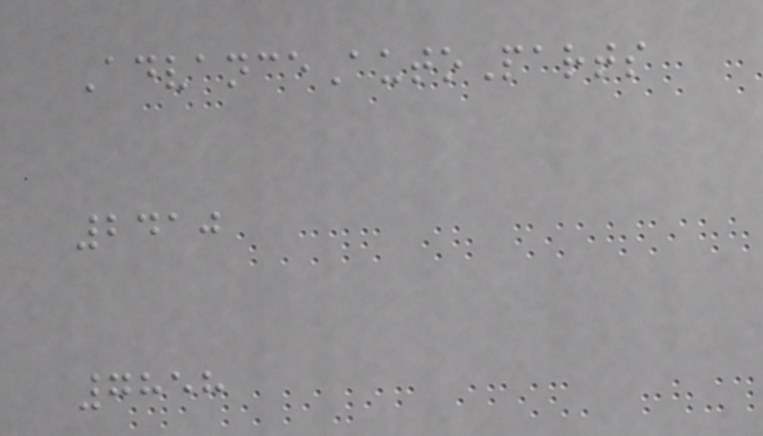AdvanceAutoParts
2410
7858
